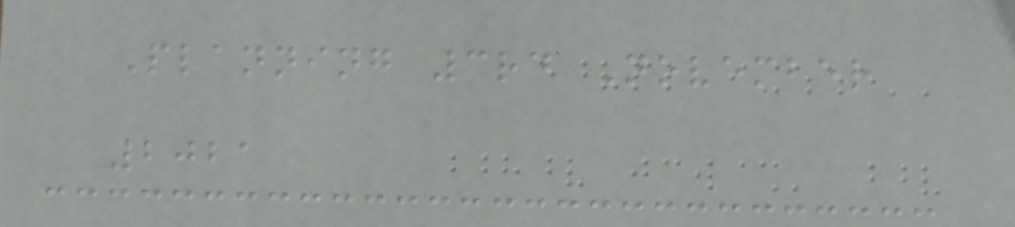Planning 3rd November
2021
